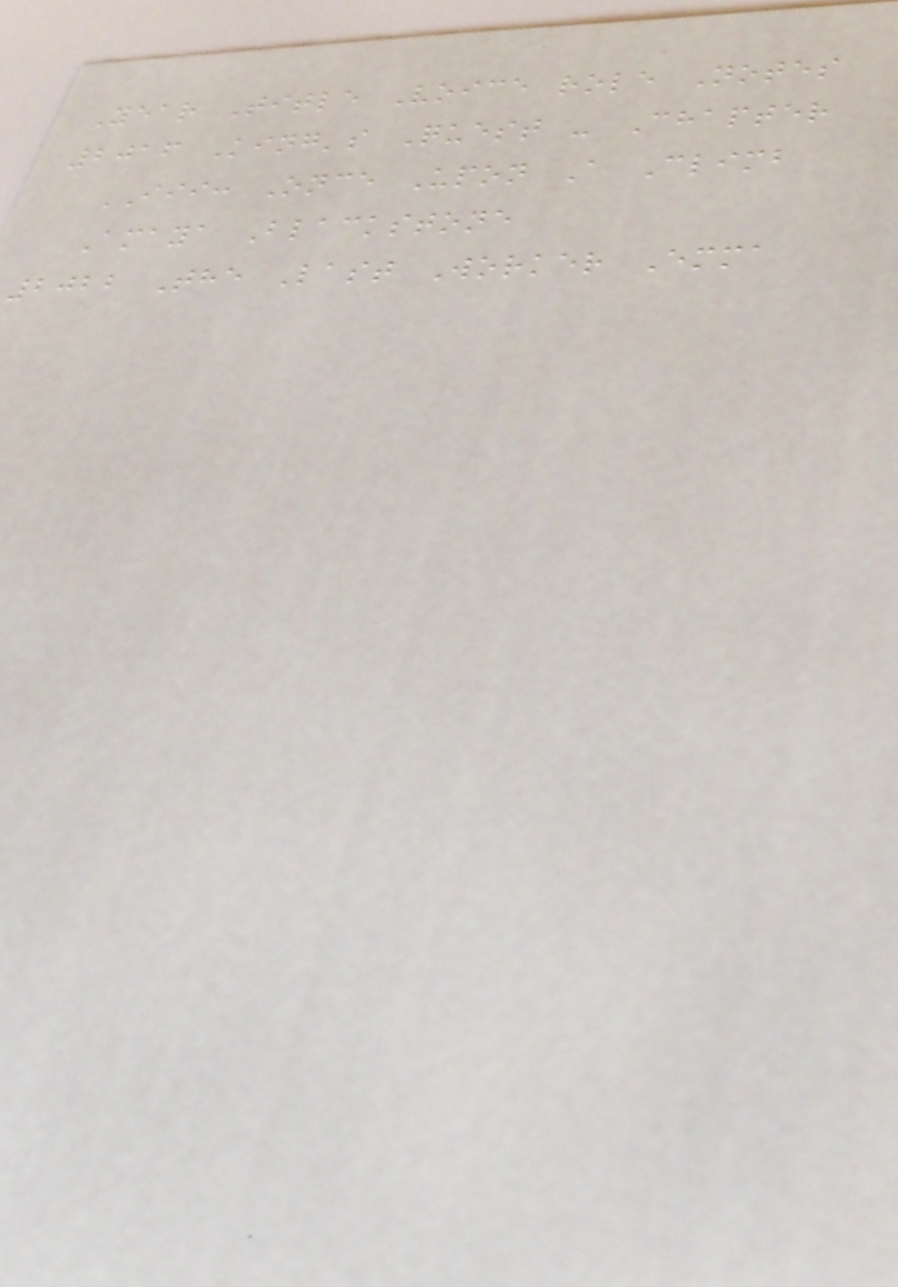Year Title Voice role Notes
2016 King's Quest - Chapter
III: Once Upon A Climb
Amaya Blackstone
2022 The Last Worker Emma
